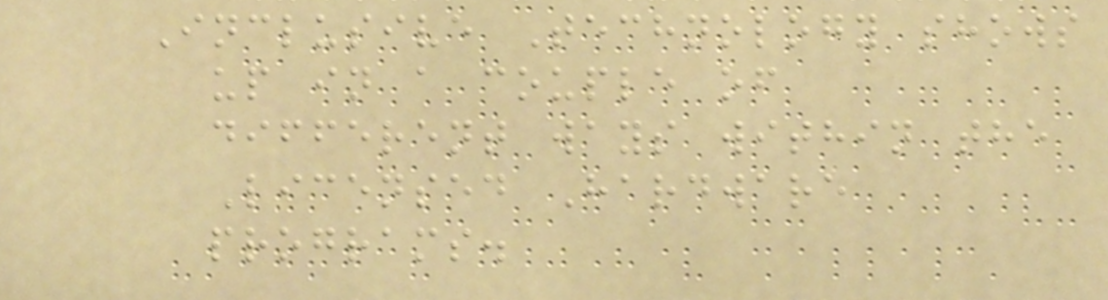Inclusive Technology shows
up in a couple of
different ways within the
Licensed Hardware
programs.
